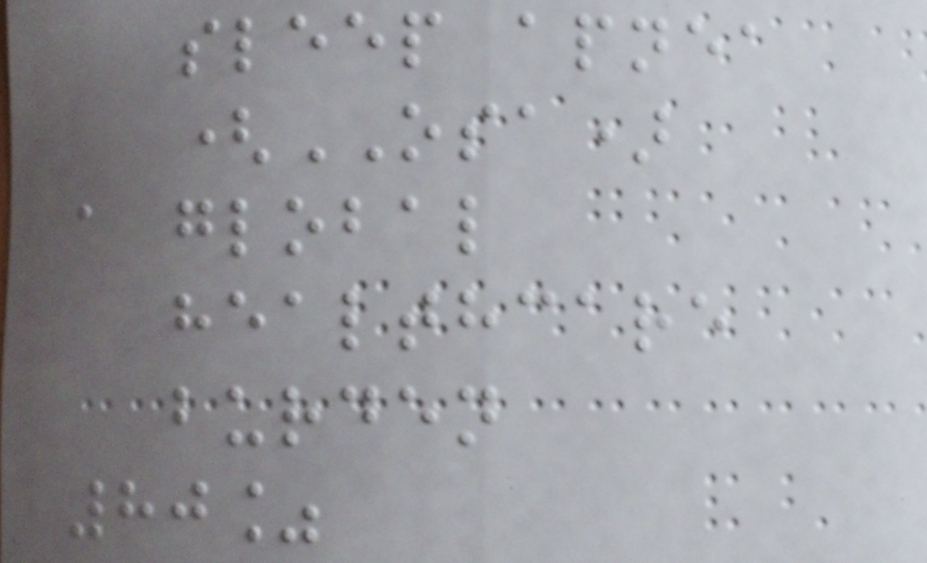sleep apnea
(OSA)
a global
healthcare
burden
80%
